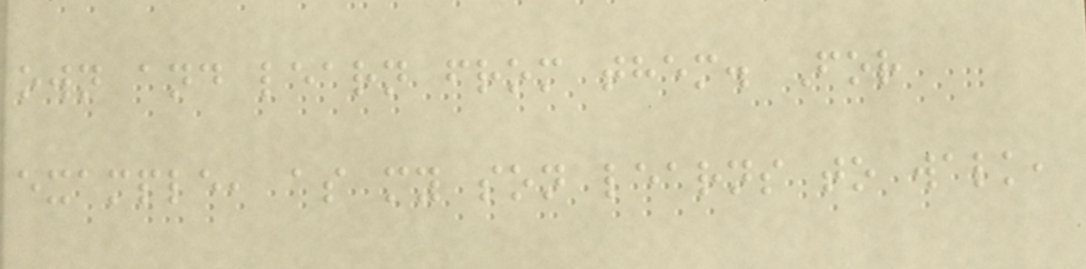own and learn from them. For
example, as my son learns to walk,
